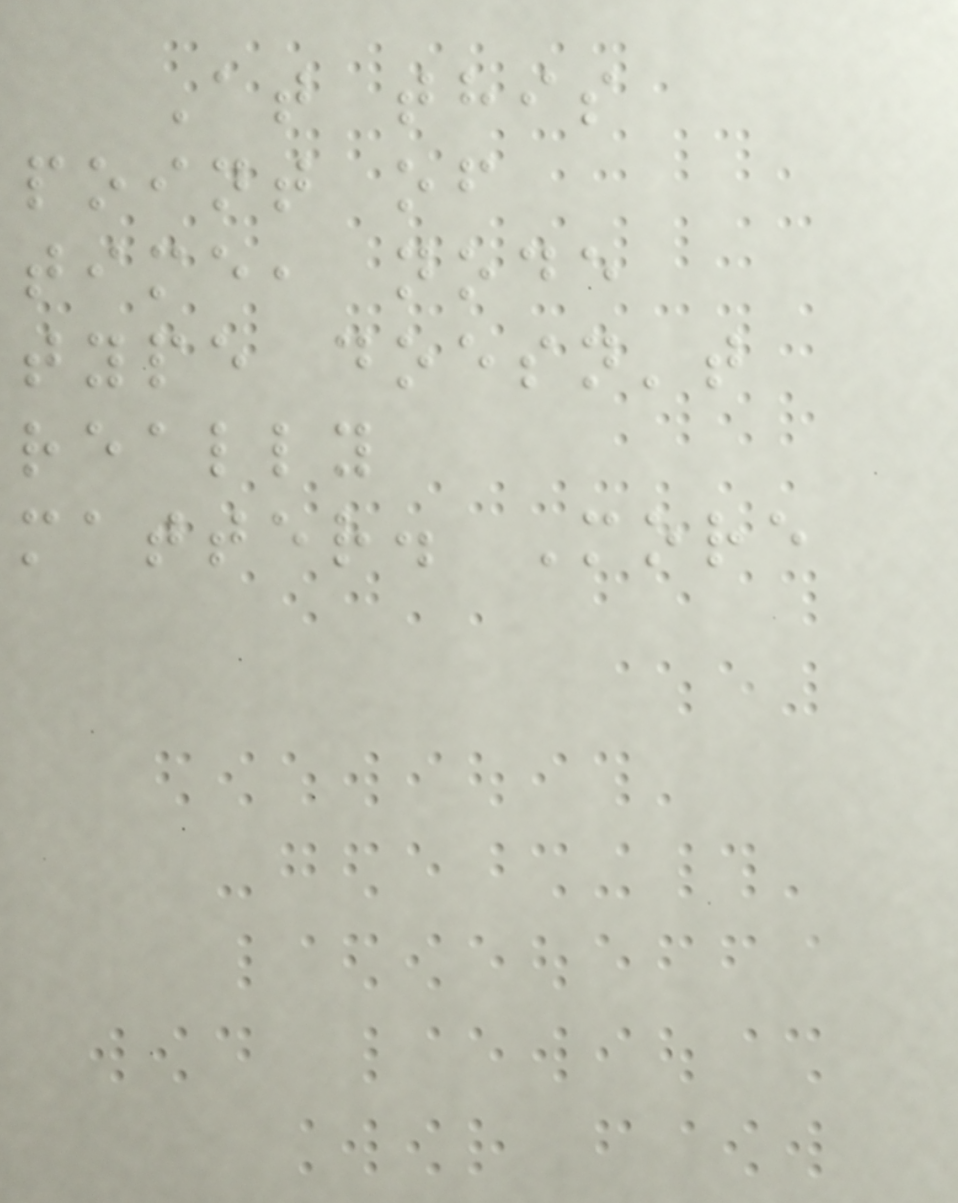At this
point of
time, node
type doesn't
really
matter. More
